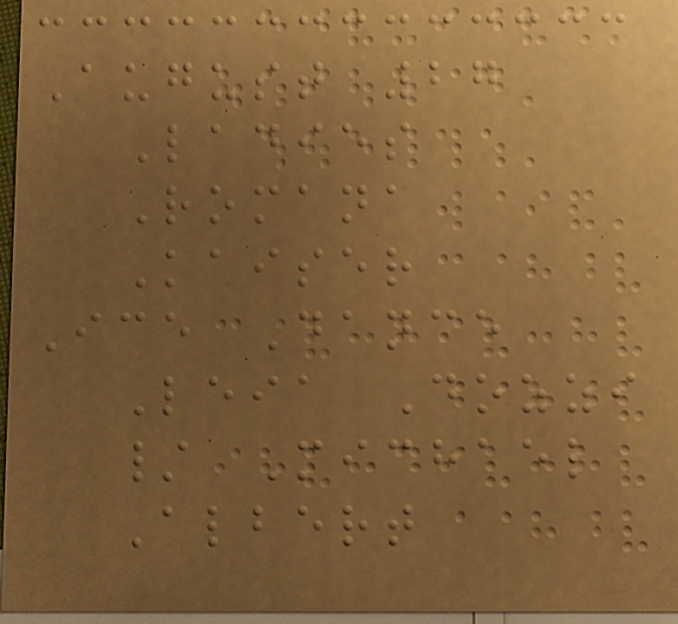August 27
Ladies
Romana
Kaiser
Ice Dance
Leia Dozzi
/ Michael
Albert
